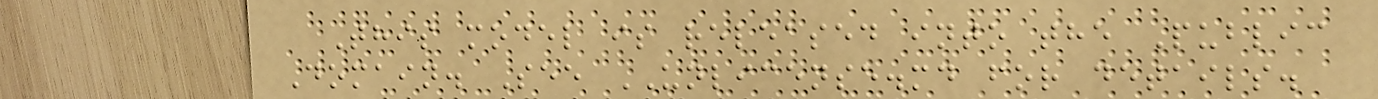This model is released into the Public
Domain. See UNLICENSE.md for details.
